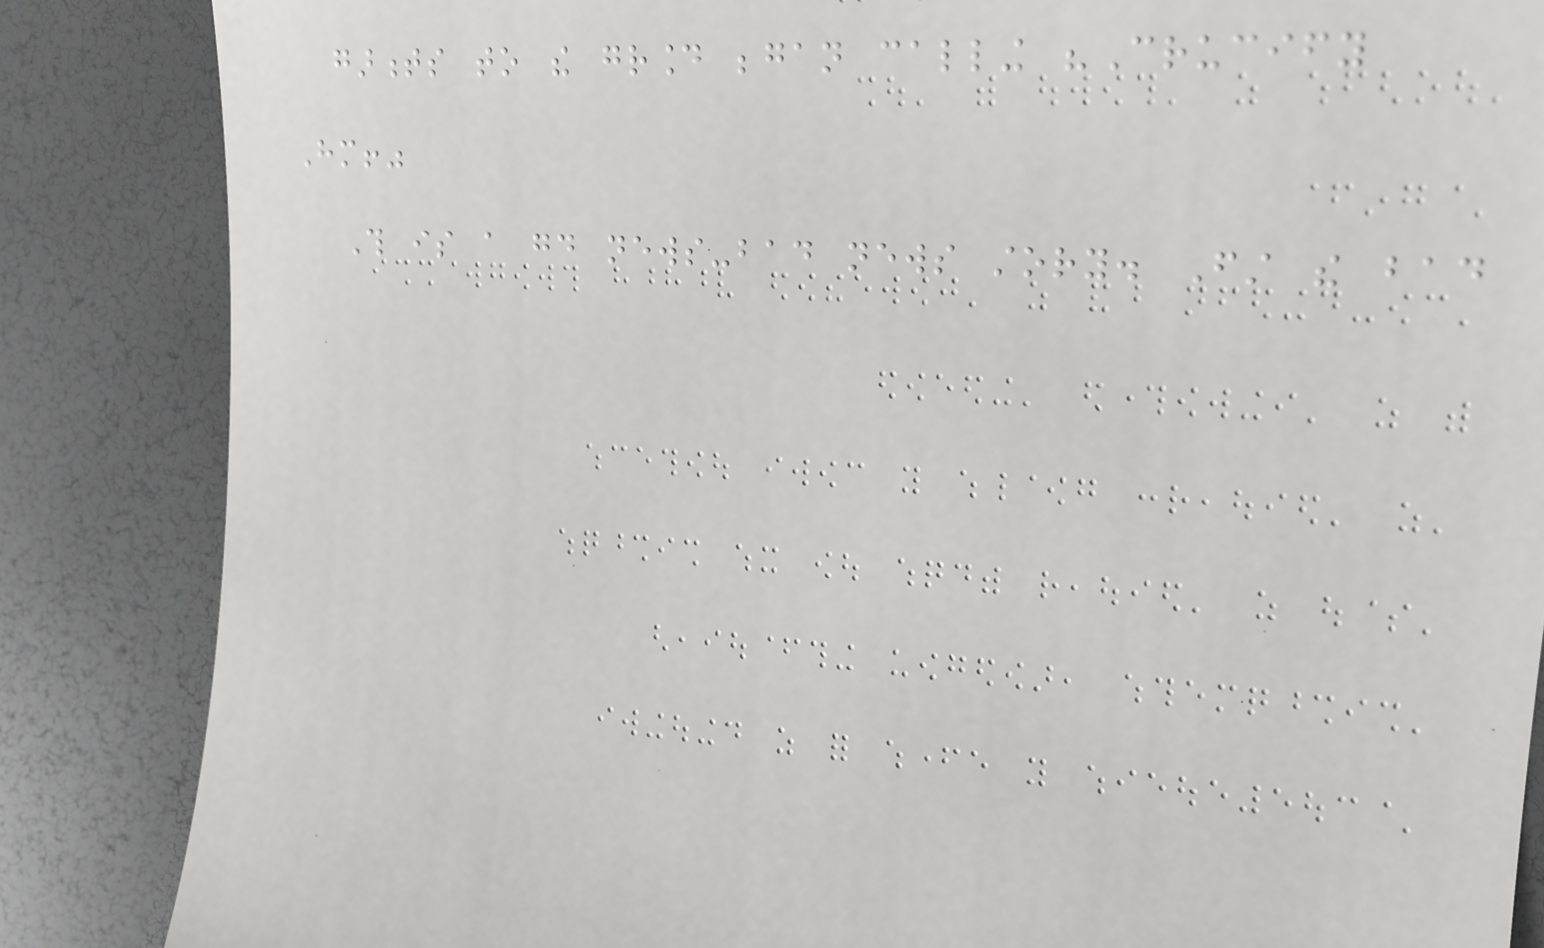garments to the ground began calling "Crucify
Him!"
This is a good news-bad news story. First the bad
